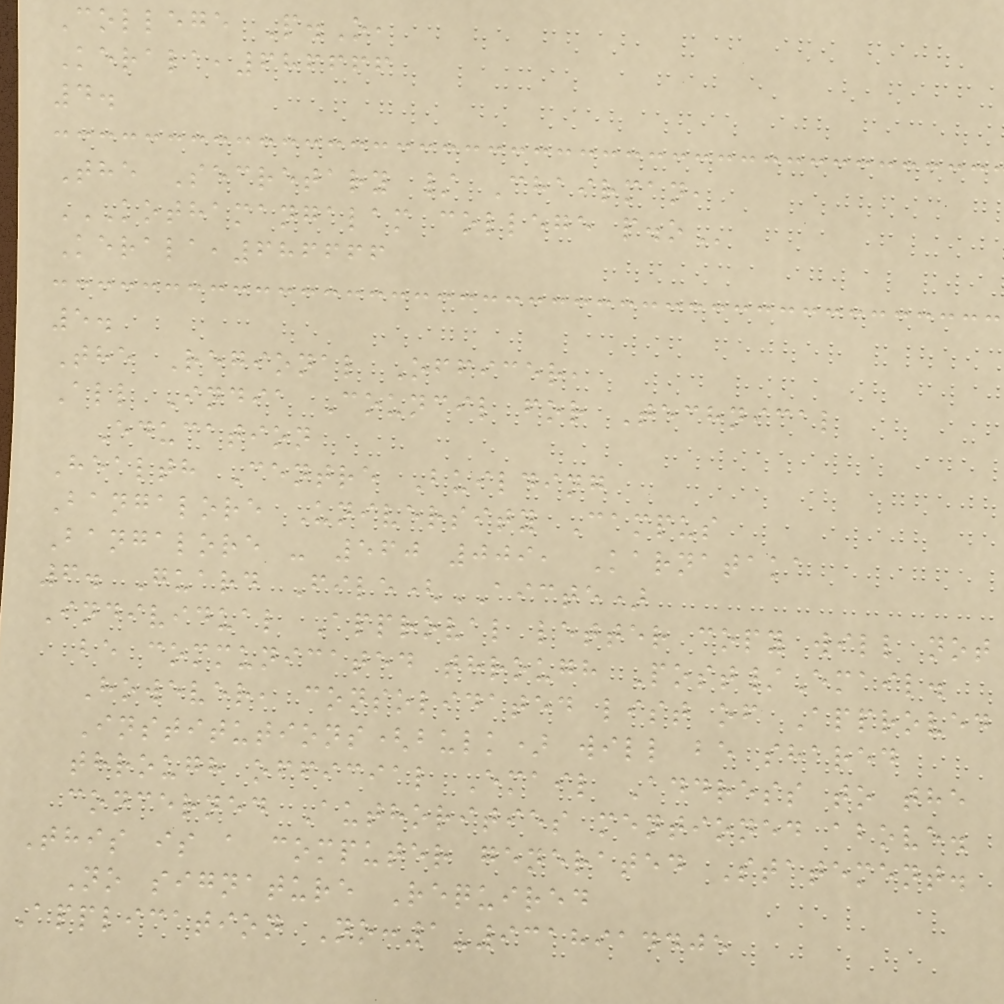College P.O,
Kerala,686666
4.
The Secretary / Chairman,
KOTHAMANGALAM COLLEGE P.O
Kerala,686666
5.
The Regional Officer,
All India Council for Technical
Education
Health Centre Building
Bangalore University Campus
Bangalore - 560 009, Karnataka
6. Guard File(AICTE)
Individual Approval letter copy will not
be communicated through Post/Email.
However, consolidated list of Approved
Institutions(bulk) will be shared
through official Email Address to the
concerned Authorities mentioned above.
This is a computer generated Statement.
No signature Required
Application No:1-9318914405
